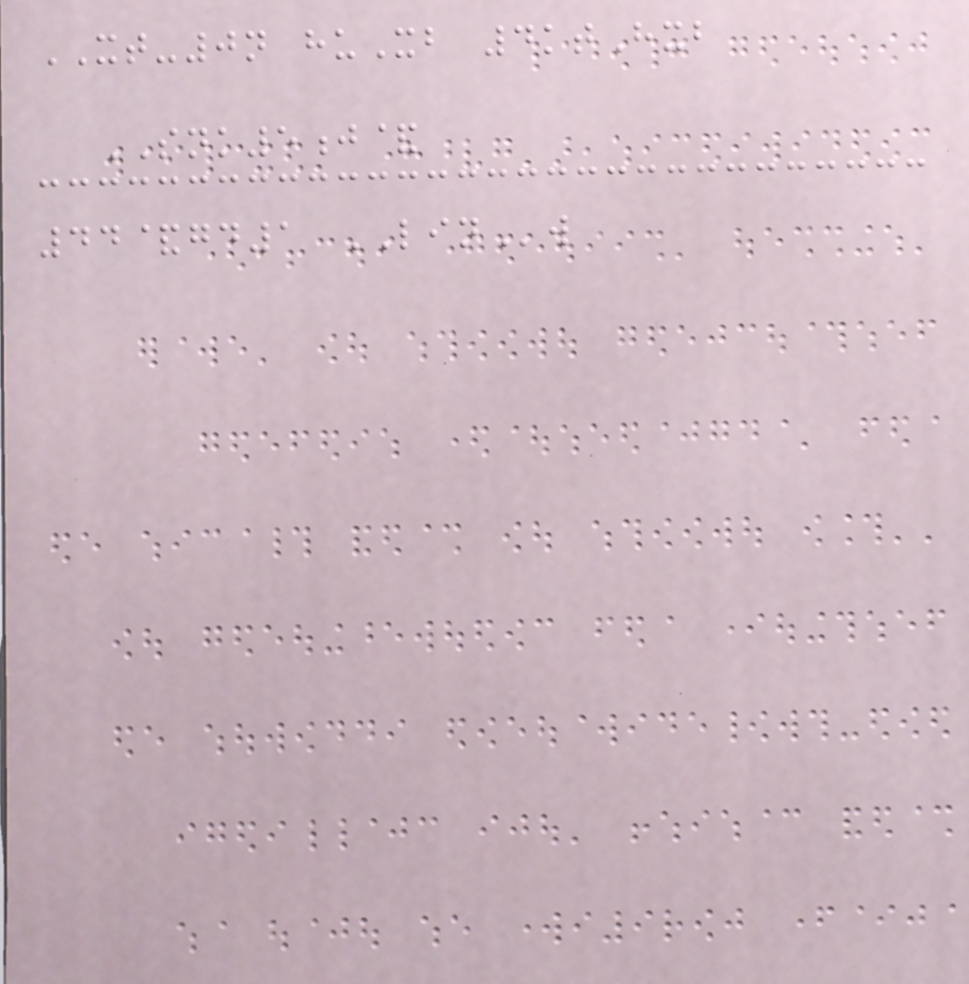XT-0n huXb 4ktHxb
SNK5j&
44&gd1 LINw
